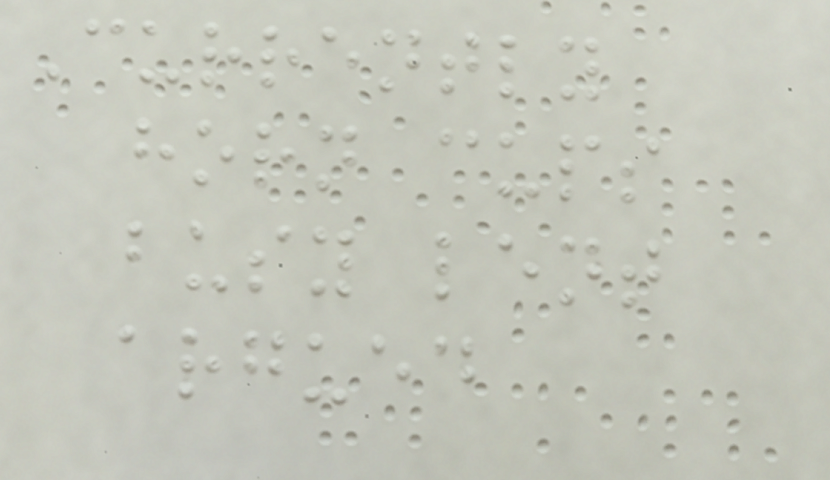Currently
horn cups
busy lent
argued
